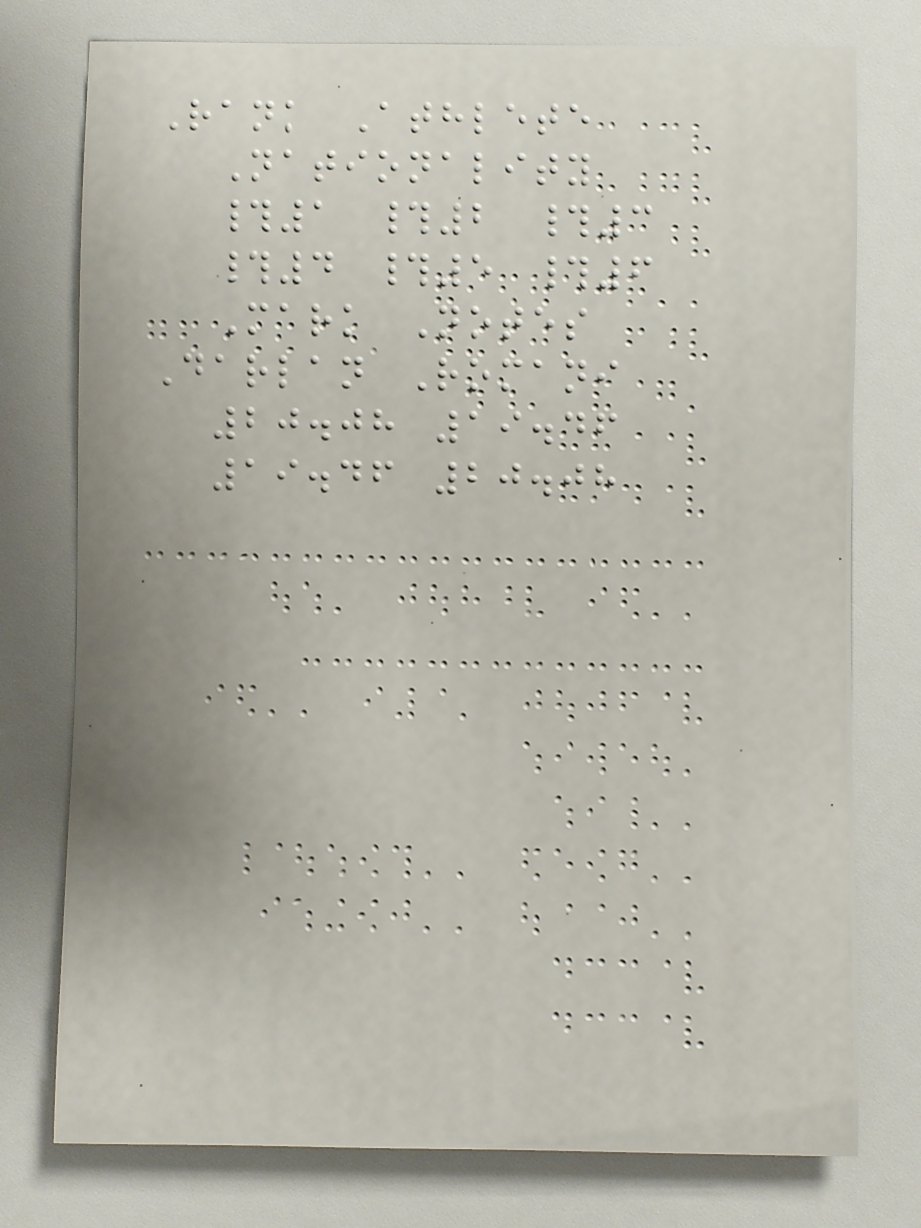Rank Athlete
Nationality
#1 #2 #3
#4 #5 #6
Mark Notes
Darlan Romani
20.08 19.46
19.46 20.08
